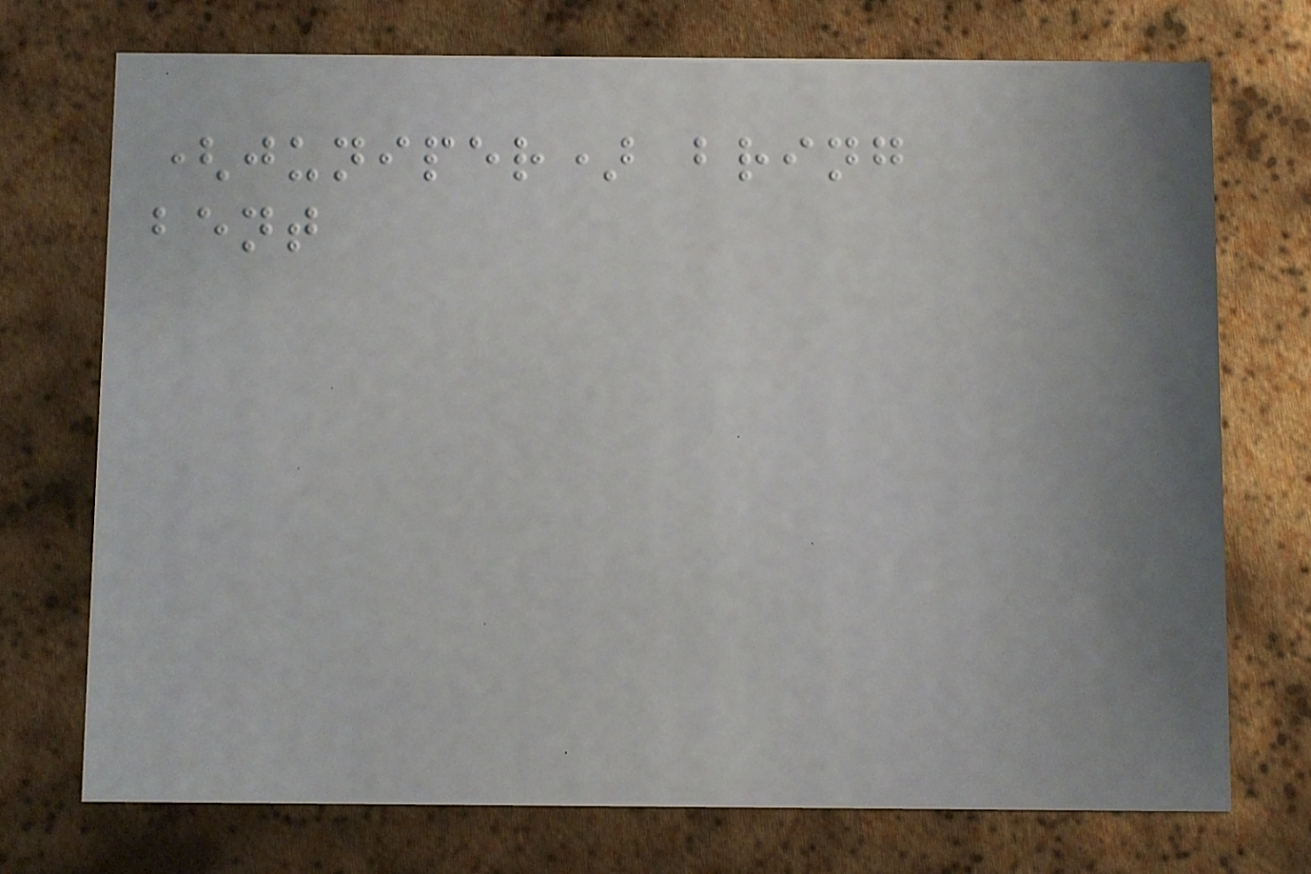(juniper) bring
bent
